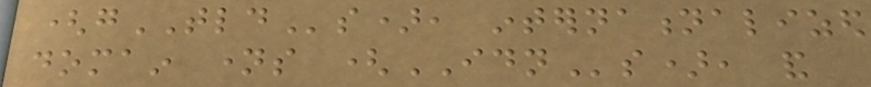(gTLDs), internationalized
domain names (IDNs), and
